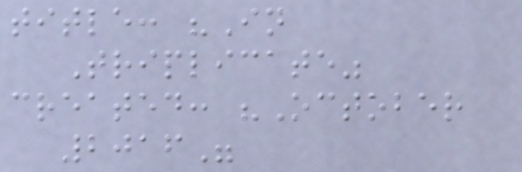title: "In
Triplicate"
created: "October
2016"
